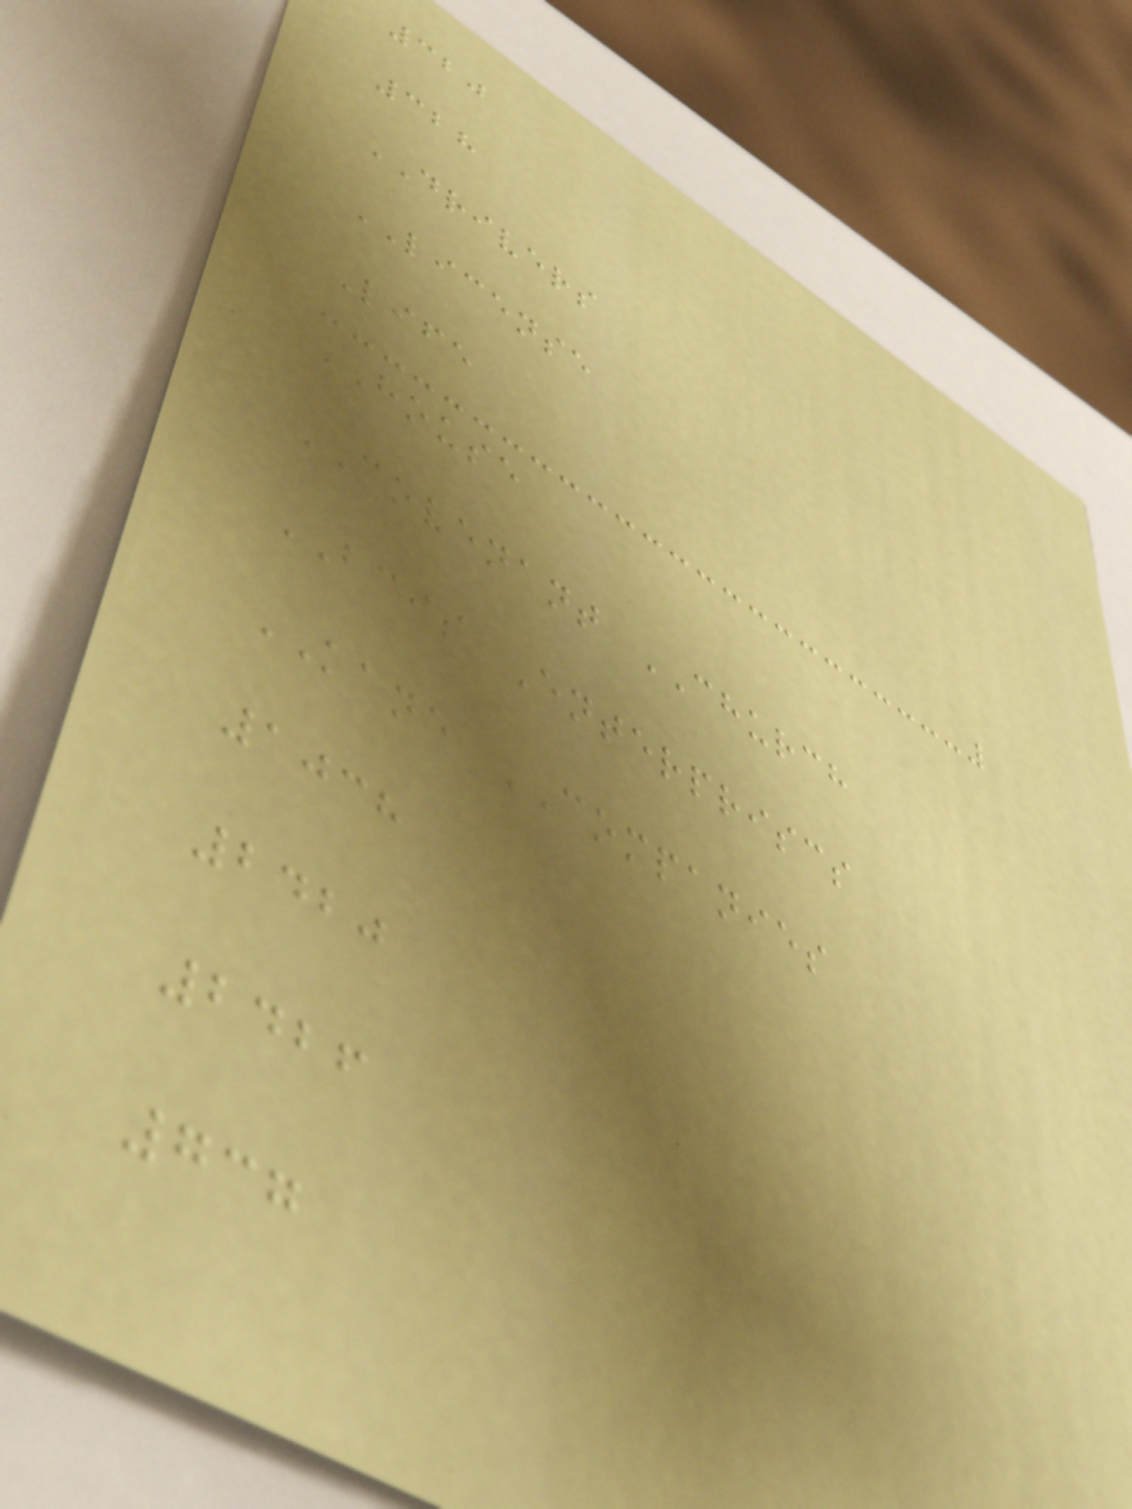320
328
DRIVERS
LICENSE
Life
HOUSE
COVENANT CHURCH
BCIS Enterpriscs
KANE COMPANIES
1038
2420
2426
737
